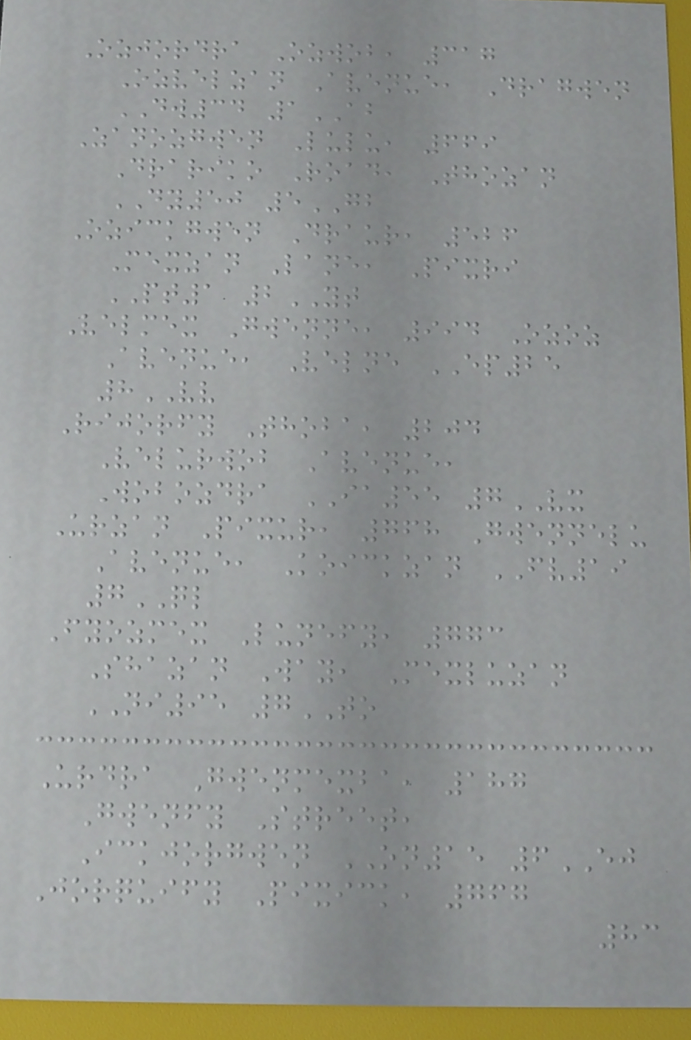Ozjordra Ozwob, 317
Ozvelzan Avenue, Dragwen
DW34 1AB
Zanozgwen Lulu, 669
Drariko Road, Thozan
DY50 5GB
Ozickgwen Draur, 526
Mexzan Lane, Pixri
PT1 2YT
Velmex Gwenne, 994 Ozoz
Avenue, Velne EP25
8VV
Rijorfy Thoba, 204
Velurwob Avenue,
Wobozdra IA55 7VX
Urzan Pixur, 768 Gwennelu
Avenue, Koickzan FV19
7QL
Fyozmex Lunefy, 773
Shazan Way, Mexluzan
NI95 7TO
Urdra Gwenmexba, 187
Gwenfy Street,
Ickjorgwen ON15 6EJ
Jorquify Pixick, 767
83
